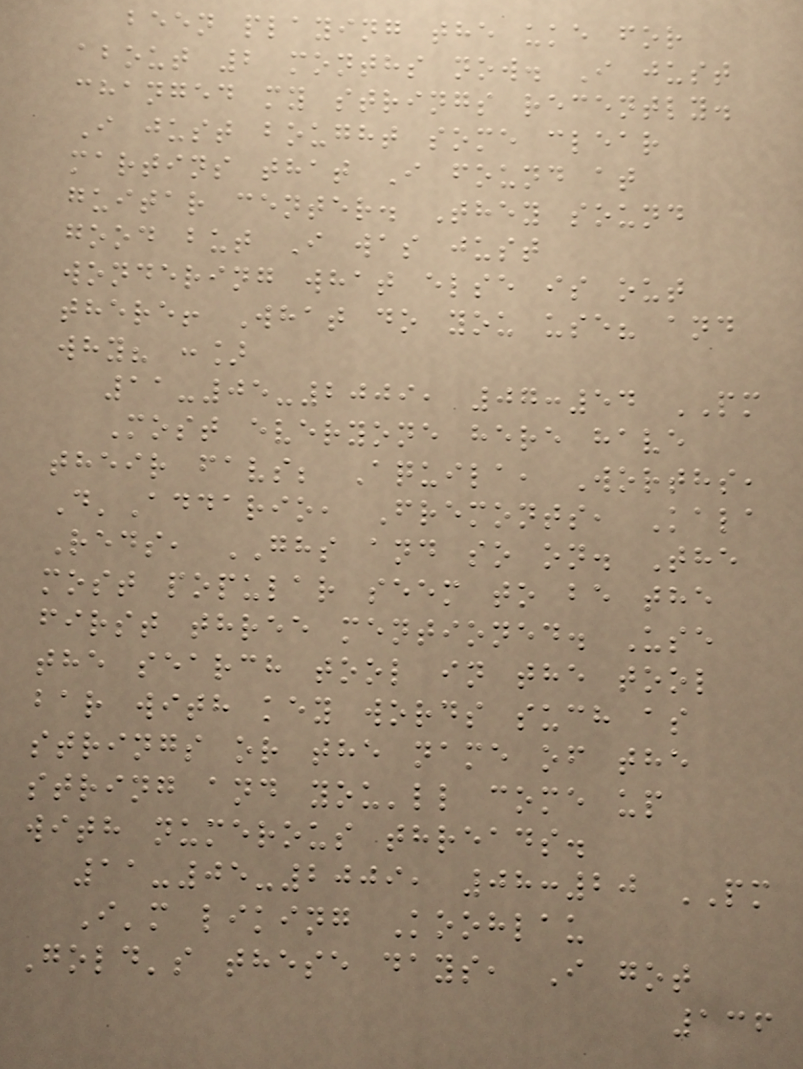been playing the uke for
about 2 months now. I just
changed my strings recently.
I just bought some clear
martins that I found at
guitar center. They sound
good but I was just
wondering what else is out
there! What do you use? and
why? :]
11-05-2009, 07:54 PM
Most everyone here have
their favs; Aquila, Worths,
D'Addario, Fremonts, Kala
Reds, GHS and so on. The
most popular seem to be the
first three mentioned. Use
the search tool in the tool
bar with key words such as
strings or the name of the
string and you'll come up
with numerous threads.
11-05-2009, 08:20 PM
I'm liking Koohlau
Gold's these days, I got
136
